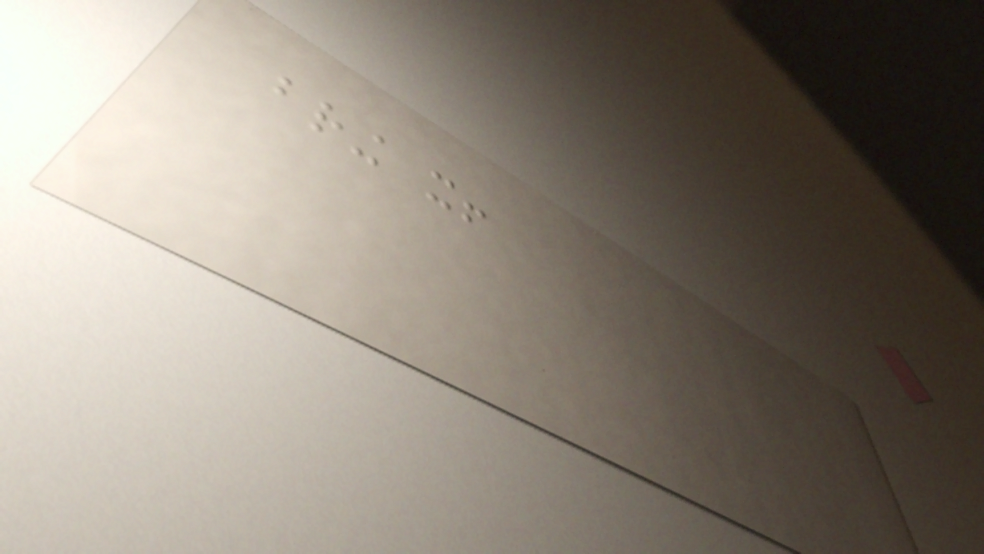bring it!
